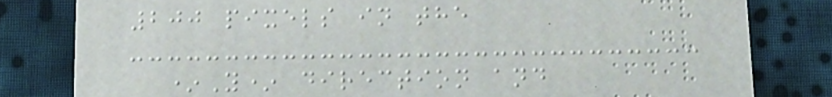200 pixels in the
*Y* direction and
